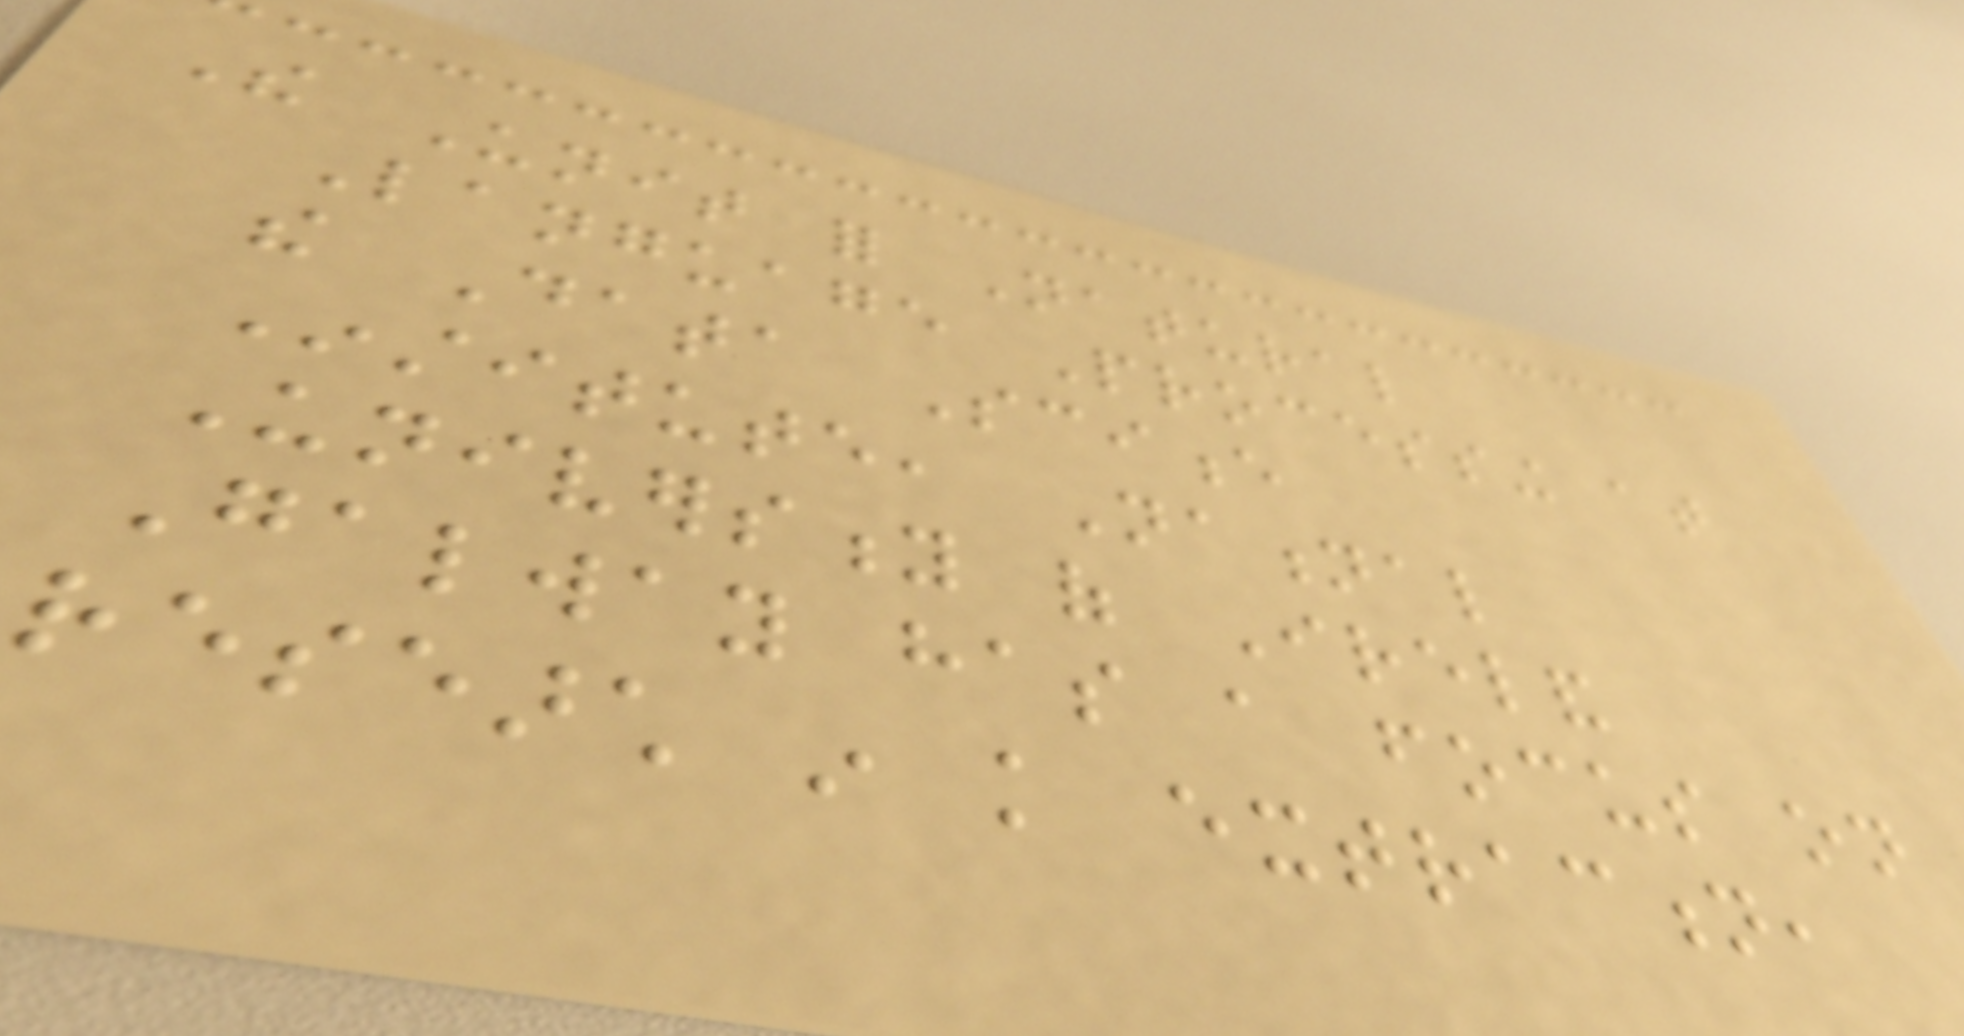The Unit for Natural
Language Processing at
the Data Science
Institute, National
University of Ireland
Galway has a focus on
research in knowledge extraction,
